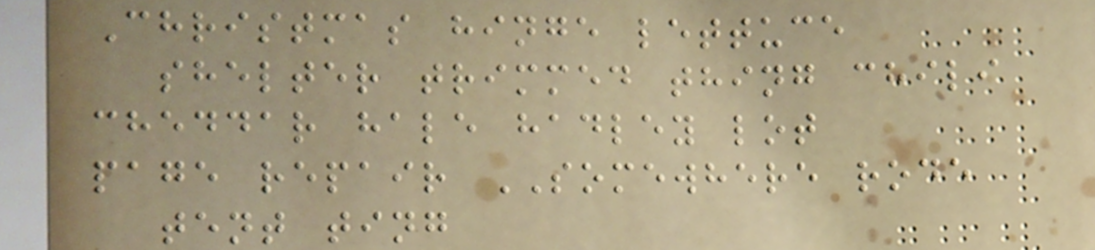Christmas hinge lettuce
shelter trimmed thing chili
cheddar hale hadley lot
page repair SOMEWHERE rode
tent ting
